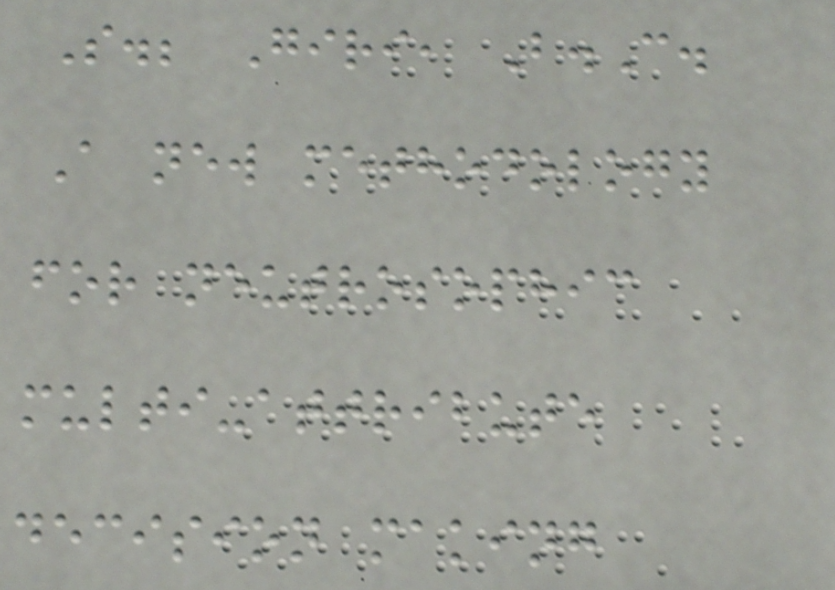S.; Giri, B.C.
A new methodology
for neutrosophic
multi-attribute
decision making
